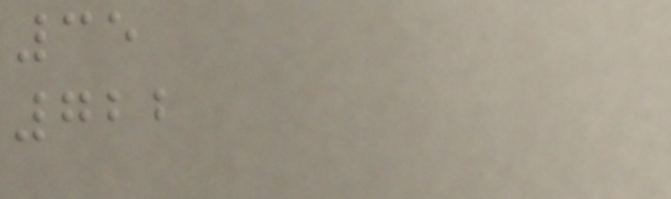35
722
